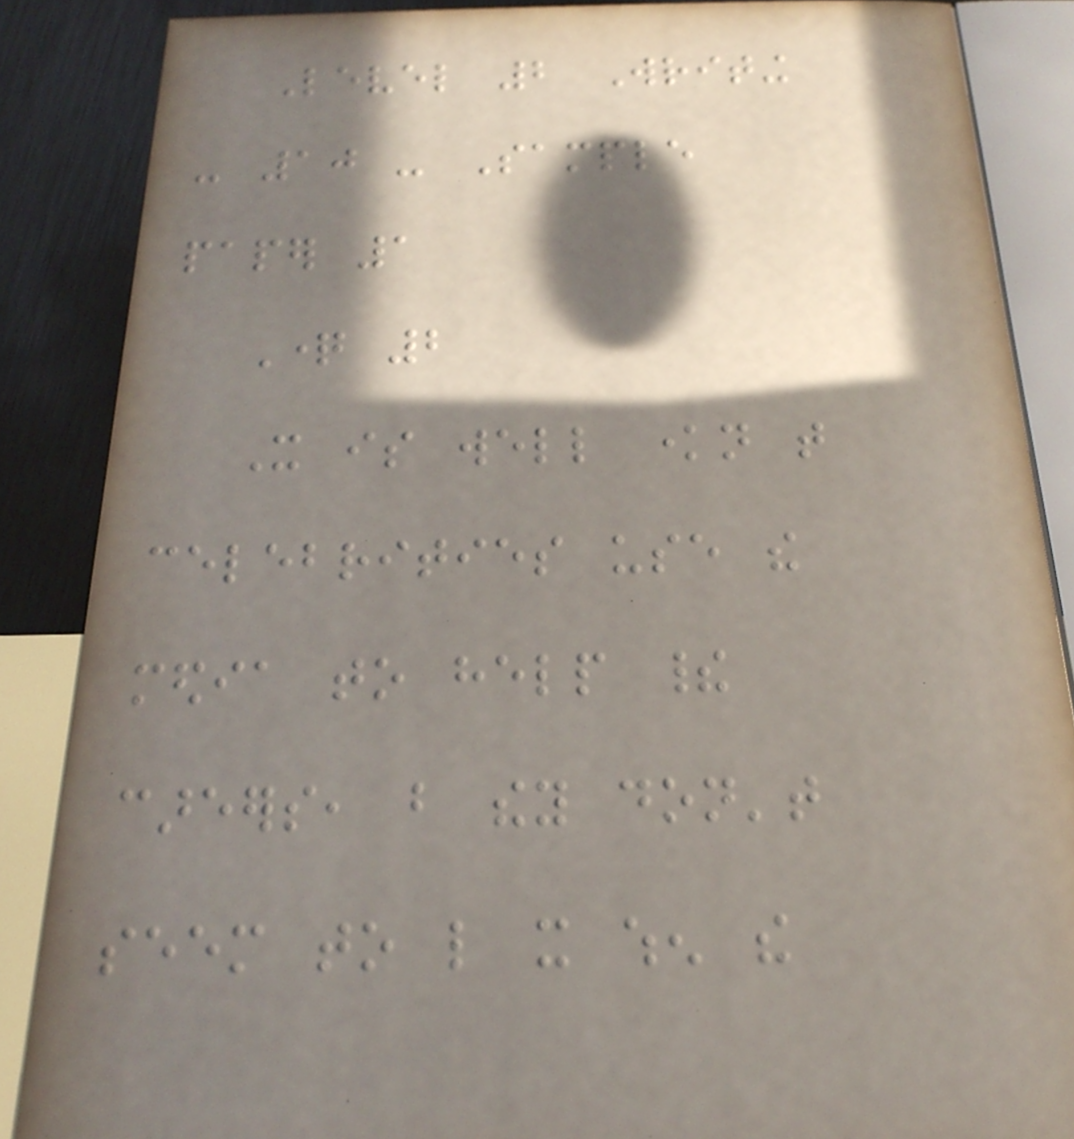Level 2 Writing
- 10 - Sample
paper 1
Question 2
It is well known that
celebrities use the
media to help their
careers, but they don't
seem to like it when the
